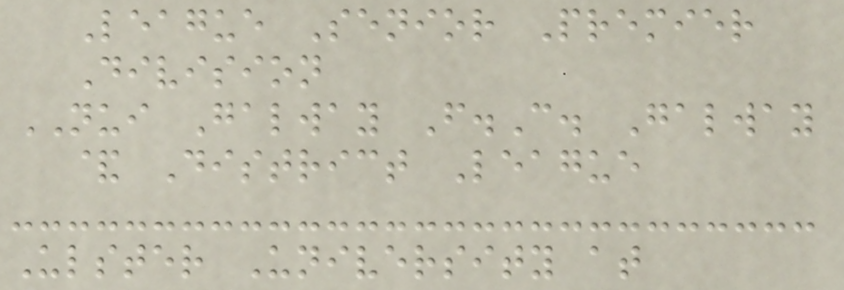League Senior Premier
Division
NUI Galway F.C. Galway
& District League
Ulster University at
